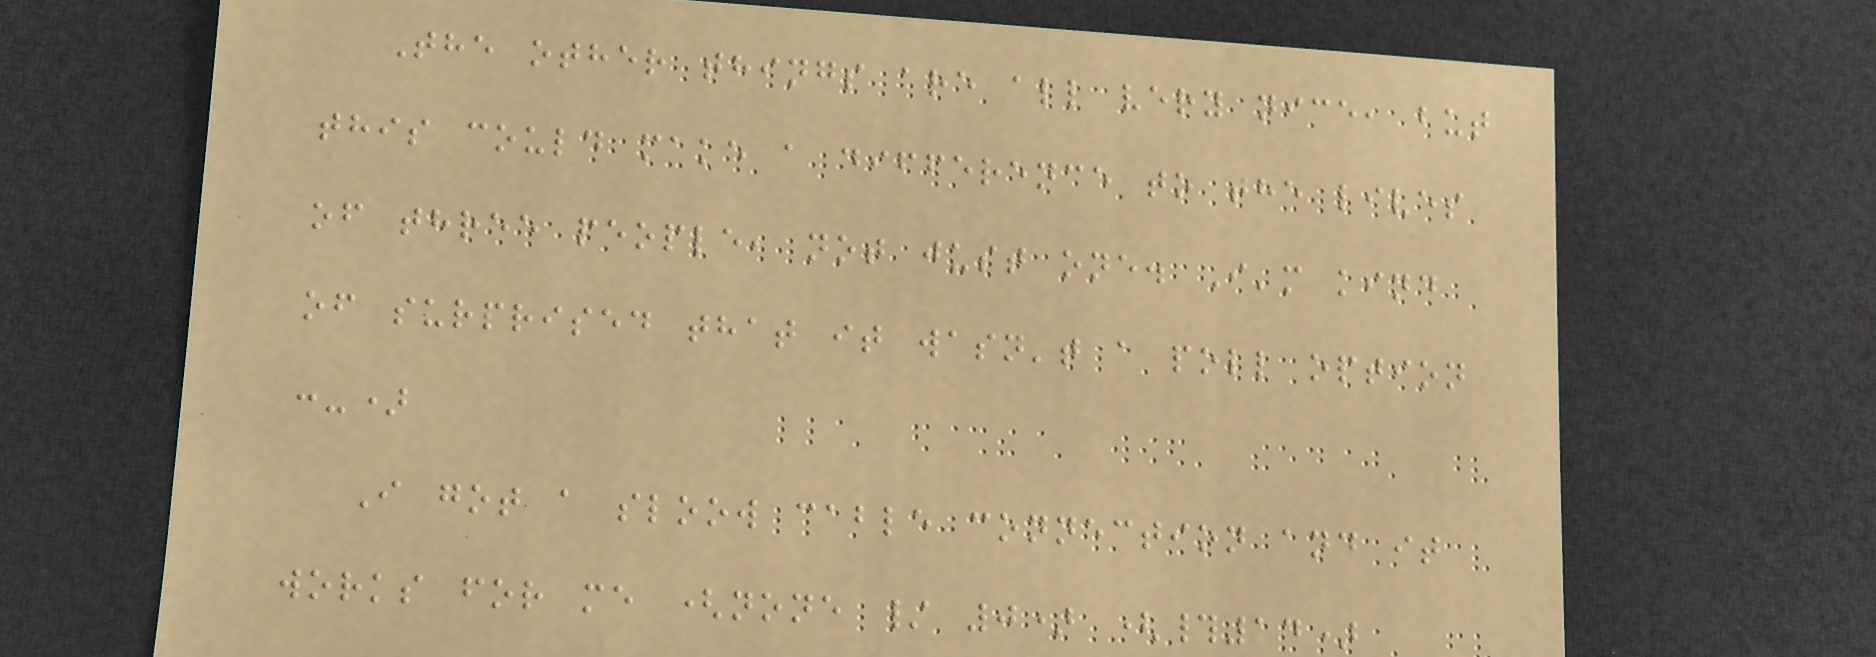The other things are all very nice, but
this could make a difference to the lives
of three people, not just one. I'm kind
of surprised that it wasn't a poll option
:-)
I got a sloow cable connection and it
works for me (none / 0) (#14)
